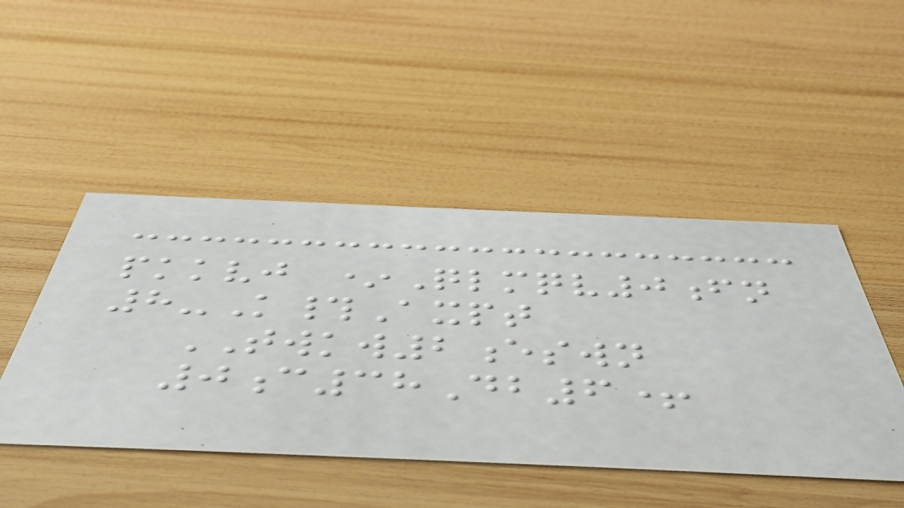pkkvj *Qlmqv0fn
8-K#Axpt
TWKW2eswn
0c38Db6+
